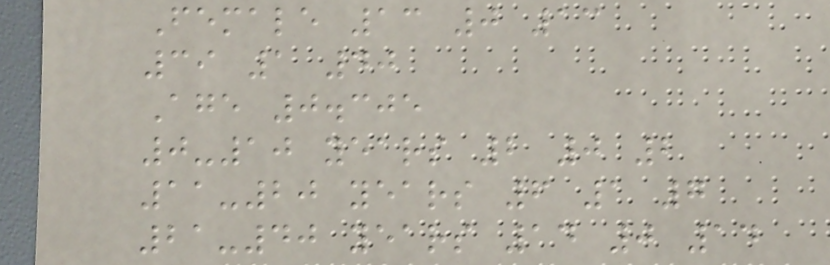Female 13 0 13
39 1 40
Age 0.305
0-10 years 2 0 2
11-20 years 6 1 7
21-40 years 14 0 14
